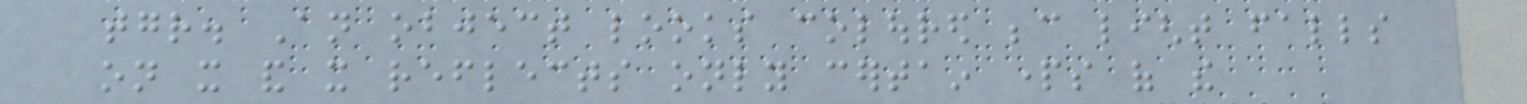together. An object looks coloured because light falls
on it and it reflects only certain parts of the
